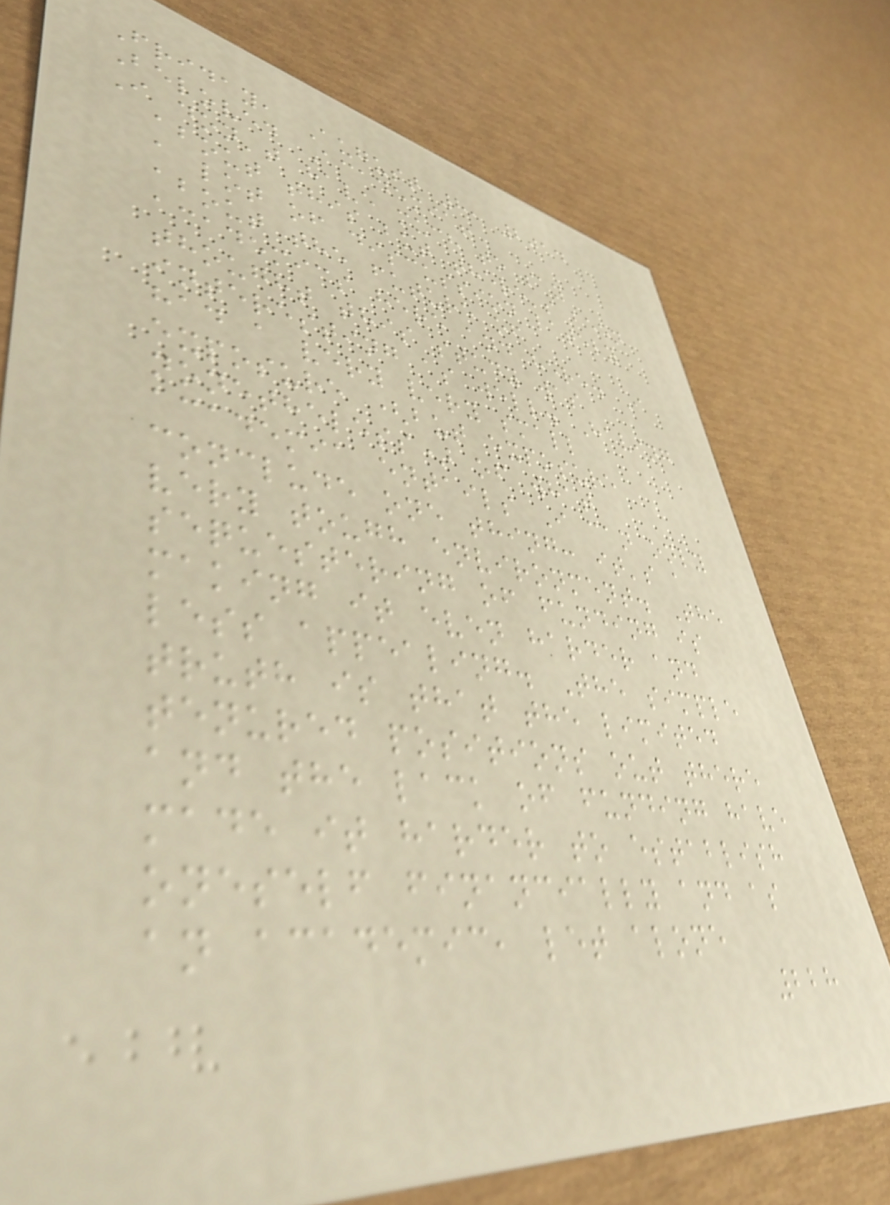Friday, August 8, 2014
Beloved Academia!
I don't have much to say
about this but there's been
a lot of discussion lately
about the future of
academics here and here. I
thought this study was
interesting as well. Having
had a very very small
exposure (but exposure
nonetheless) of what
academia entails I can only
conclude one thing: it's a
very tough environment. The
sequestering of funding is
making it even harder and
less appealing. The simple
truth is that the limited
tenured positions out there
and the lack of funding have
made it harder to establish
oneself financially and as
an academic, let alone
228
